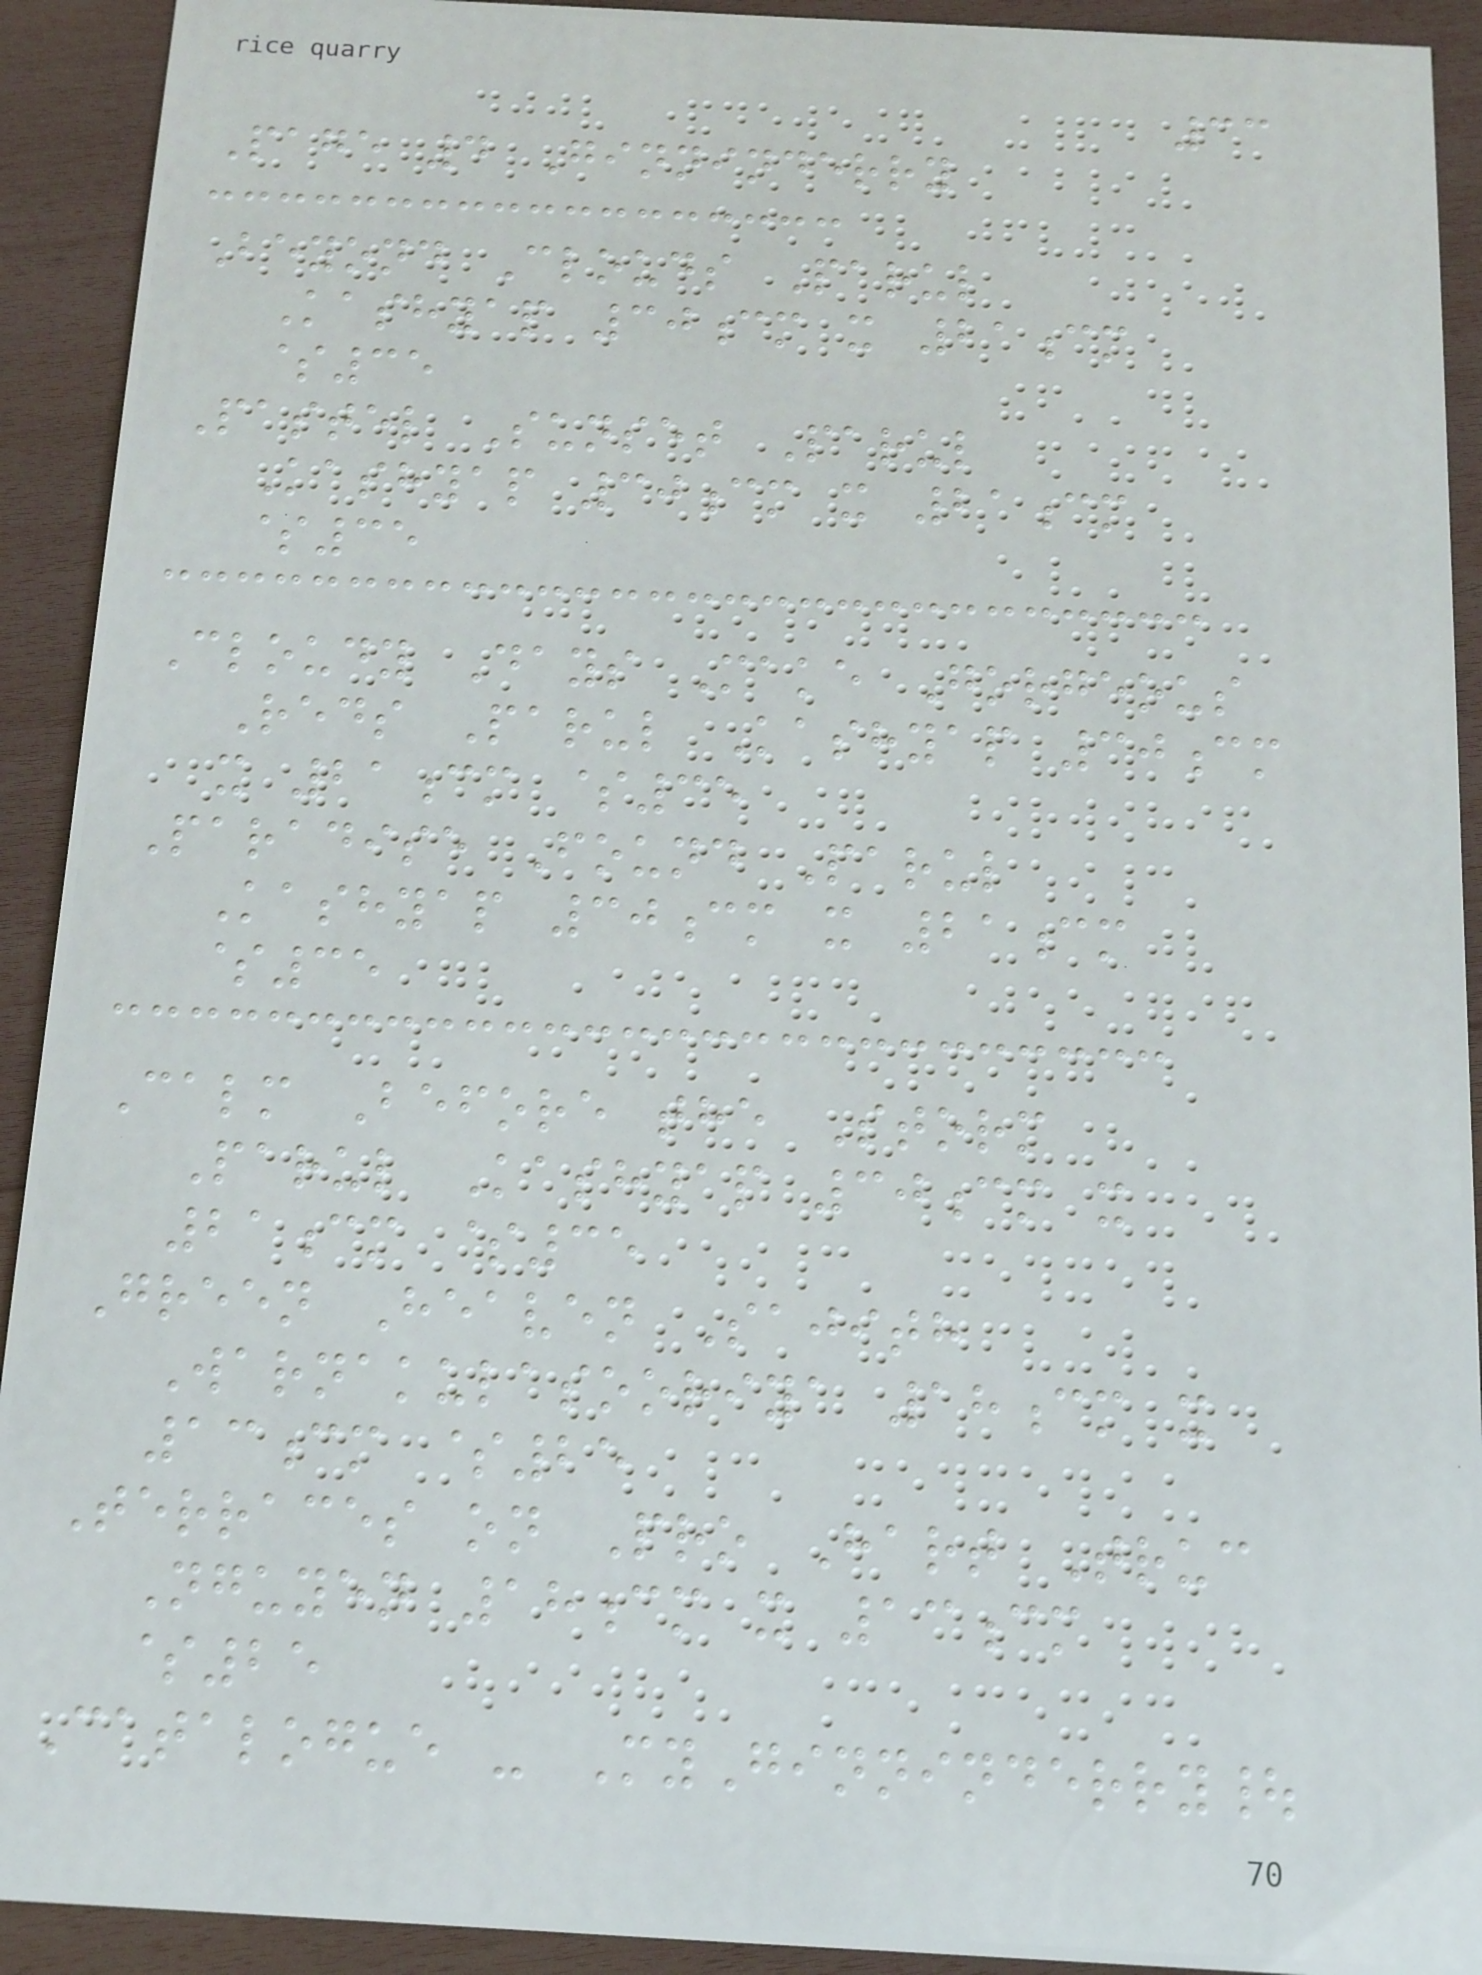33
Page 4 Ginninderry
Beyond Clouds Parul
Kashyap 30cm x 21cm
$35
Pastel Sunset Parul
Kashyap 30cm x 21cm
$35
Cloudy Days Make Gorgeous
Reds Parul Kashyap 30cm
x 21cm $35
Paradise Found Parul
Kashyap 30cm x 21cm
$35
Calm Before the Storm
Parul Kashyap 30cm x
21cm $35
Green Heaven Sajith
Warnakulasooriya 18cm x
13cm $25
Terraces on Pro Hart Truc
Nguyen 18cm x 13cm
$25
Catalogue - MyGinninderry|
